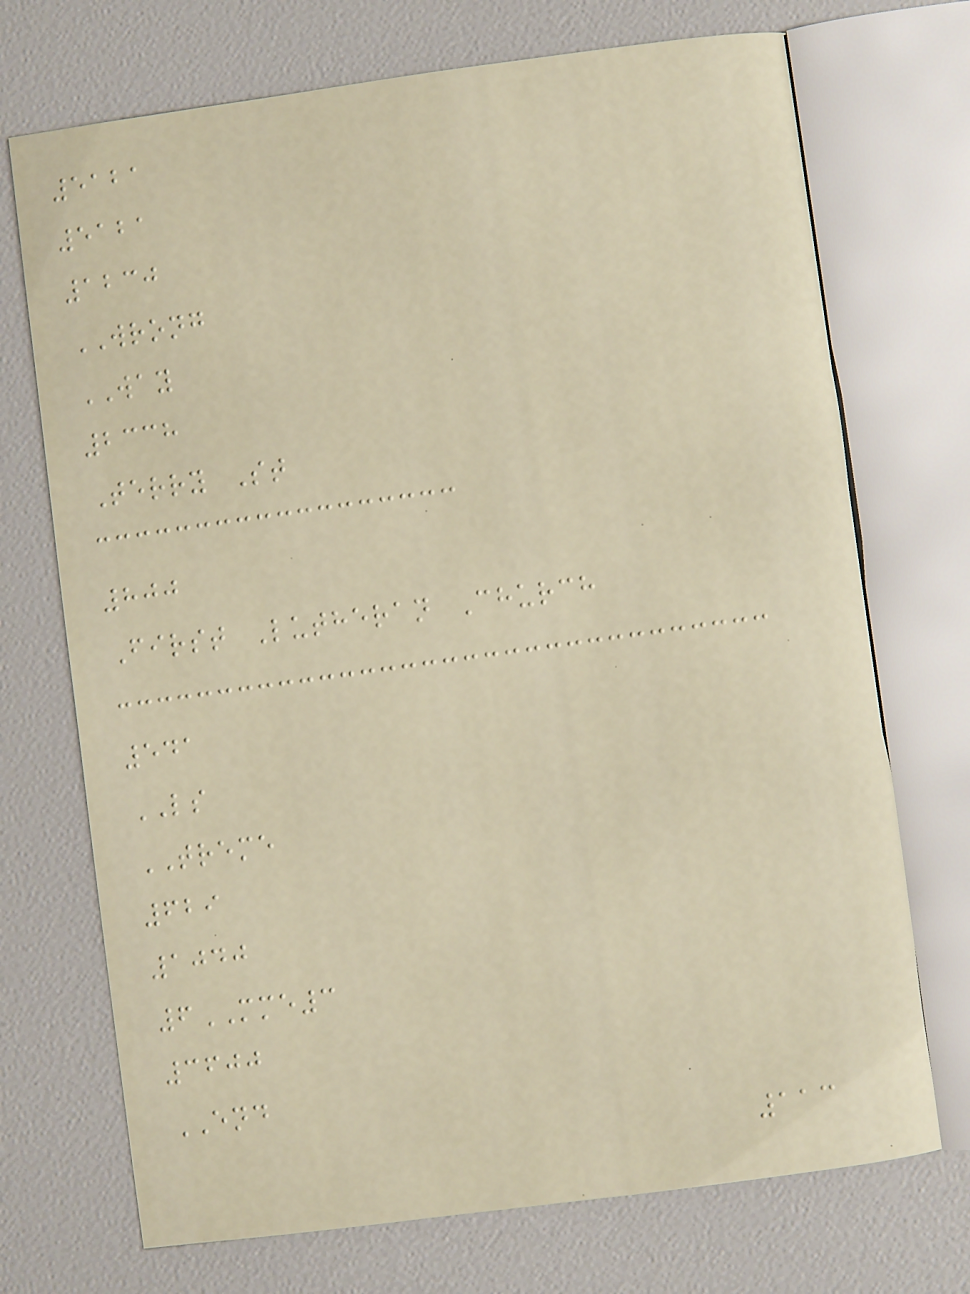5121
5121
1230
WRONG
WAY
2338
Terry St
800
First Lutheran Church
541
LS
TREME
629
1040
6MME3
3600
END
113
